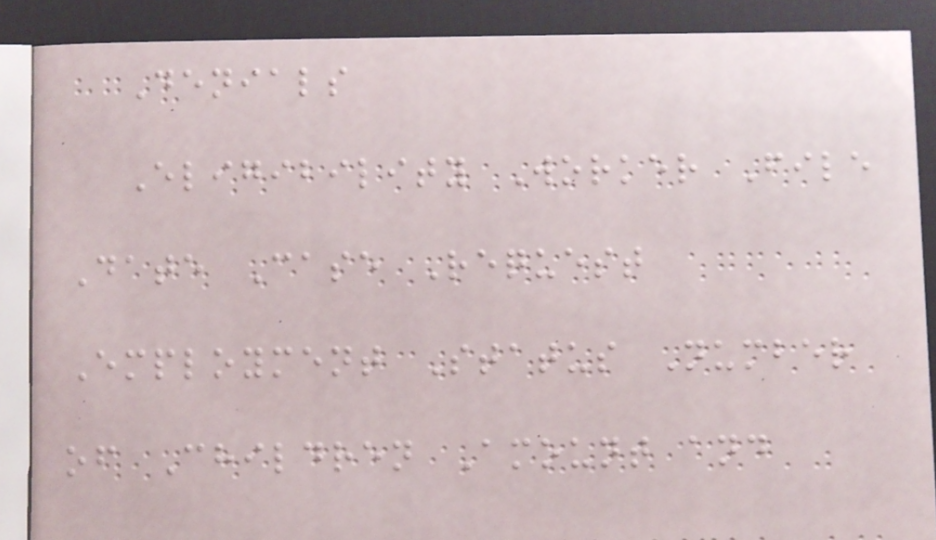Denials
Eligibility Worker File
Date Case Request
Employment Status Number
of Children Amount and
